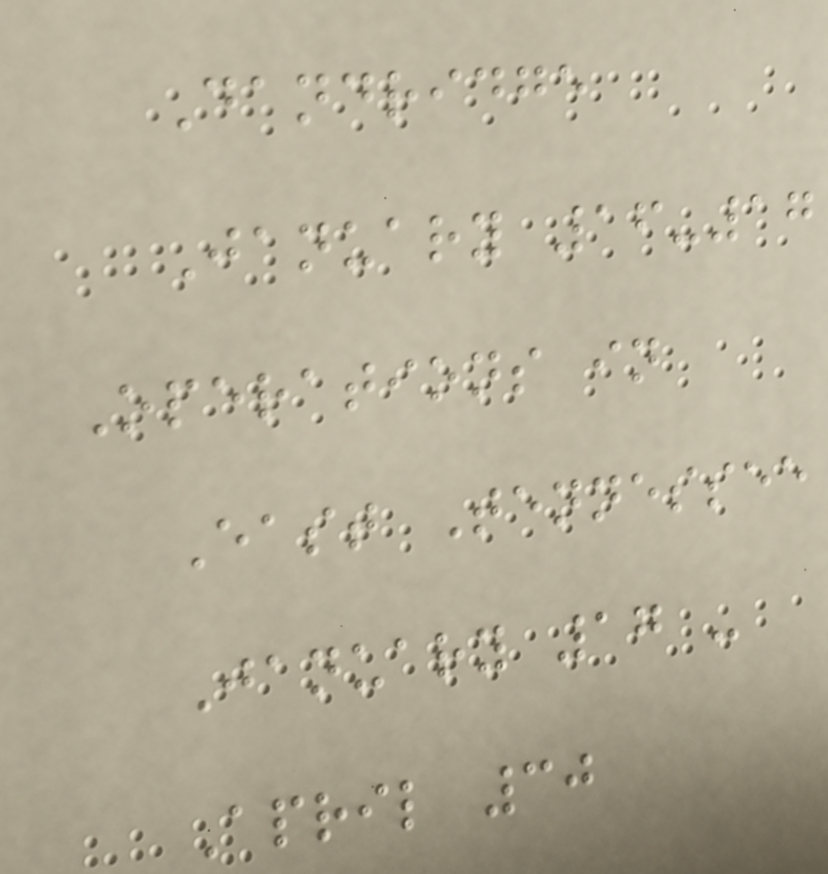Dandridge
January 16-17
Operations in
East Tennessee
January 17 -
April 30
